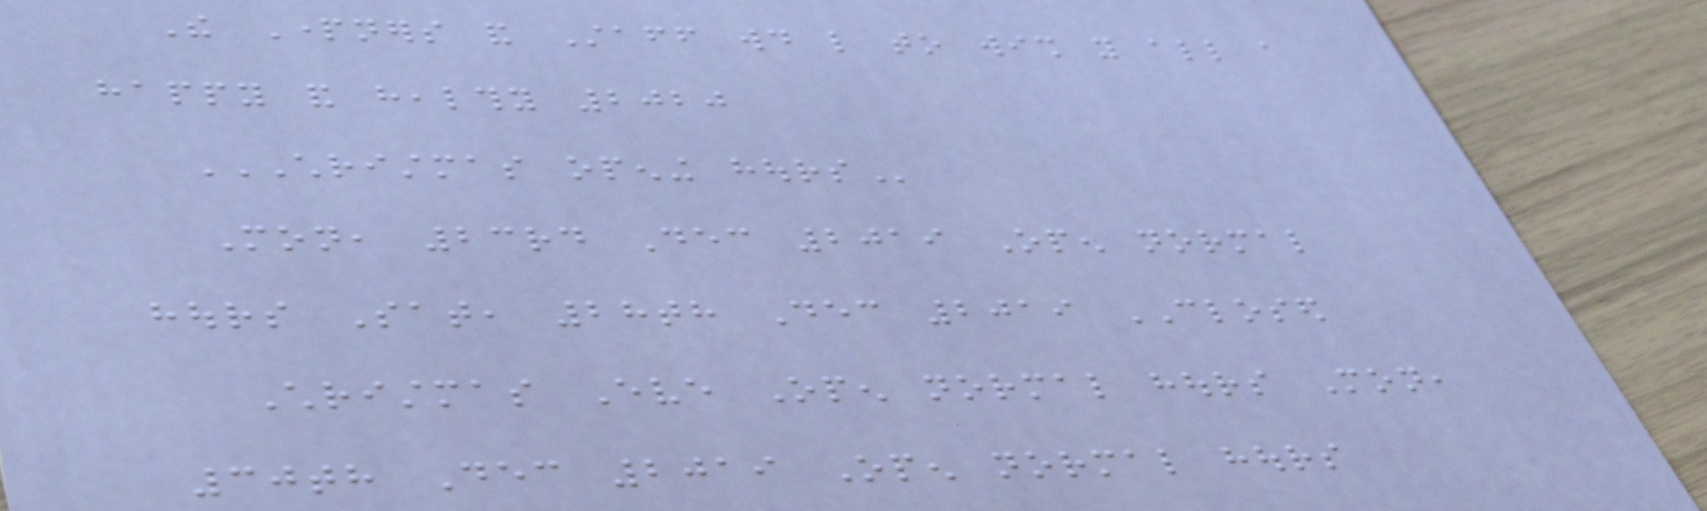The Partners and Staff would like to wish you all a
happy and healthy 2020
CHRISTMAS OPENING HOURS
Mon, 23rd Dec 2019 Open normal
hours Sat, 28th Dec 2019 CLOSED
Christmas Eve Open normal hours Mon,
30th Dec 2019 Open normal hours
